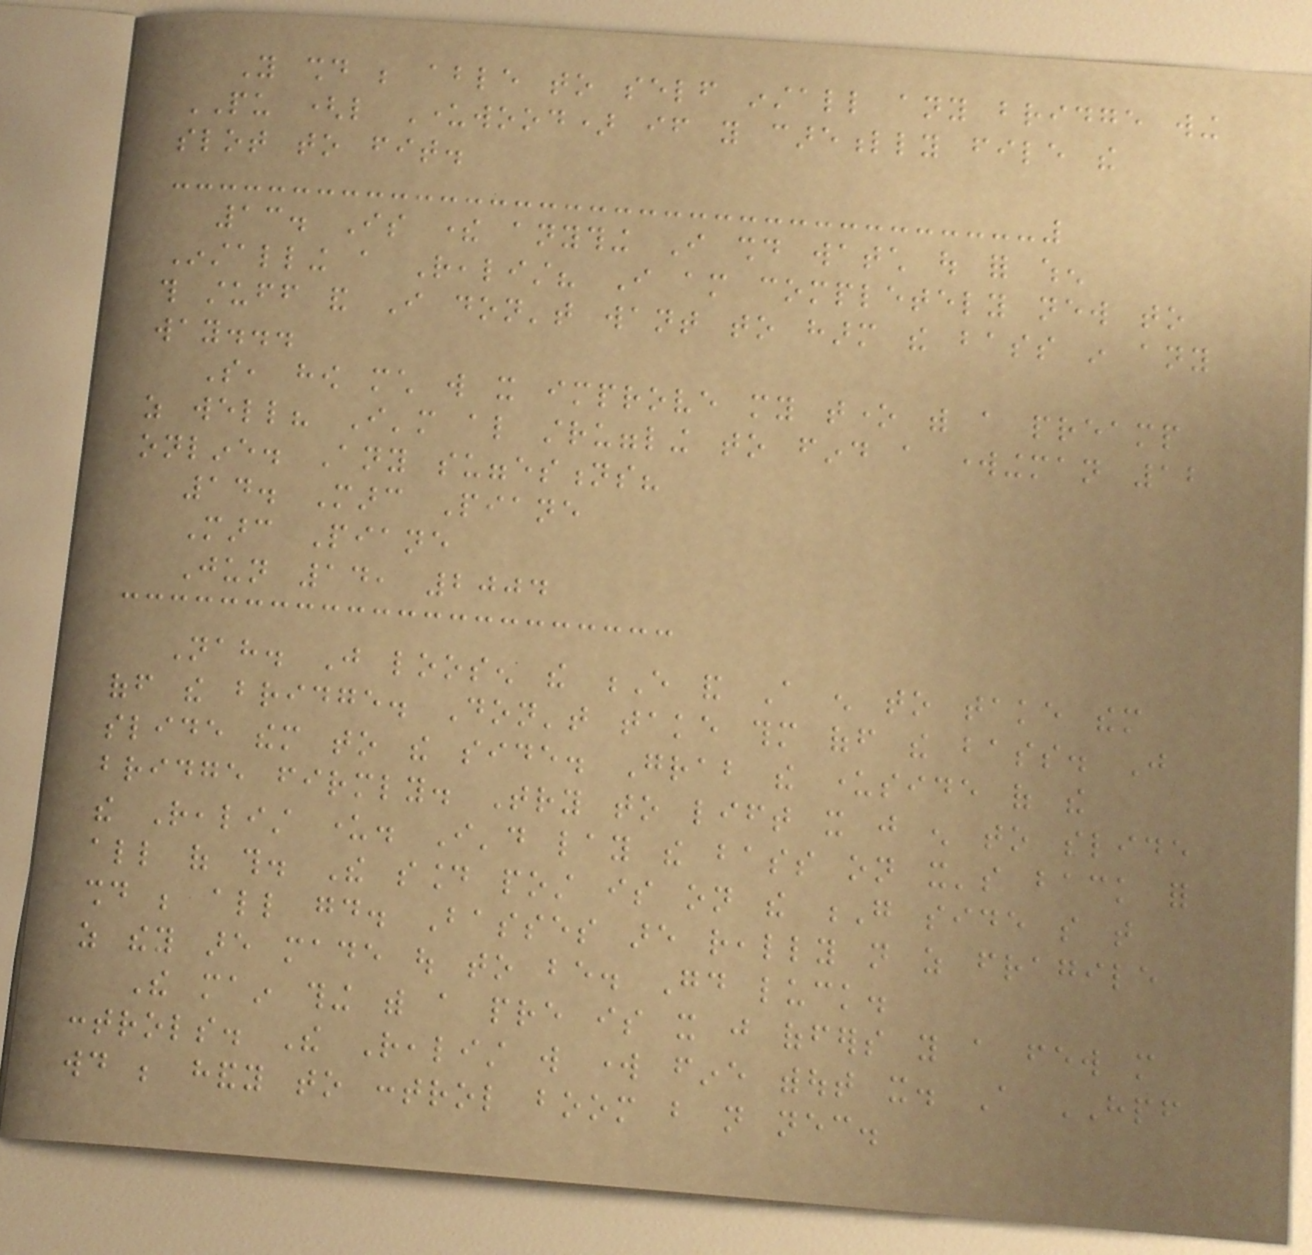You should be able to self install any bridge wing
PU (like Underwood) if you carefully file the
slot to fit.
13. Is there anything I should watch out for when
Installing a Realist? I am completely new to
this stuff and I don't want to harm the bass in any
way...
So, how much will it improve my tone with a preamp
as well? I'm also struggling to find a workingman 12
online. Any suggestions?
14. Marc Piane
Marc Piane
Jun 14, 2004
Nah. Just loosen the E and A enough to take them
off the bridge. Don't take thm off the bass. Just
slide them to the side. Grab the underside of the
bridge firmly. Try to lift it just enough to slide
the Realist under. I'd lay the bass on it's back for
all of this. The sound post is on the G side so that
should be all good. Basses are really not as fragile
as they are made out to be. Good luck.
The main thing with a pre is it just offers you a few more
controls. The Realist will work fine without it. A HPF
would be handy to control boom but not necessary.
